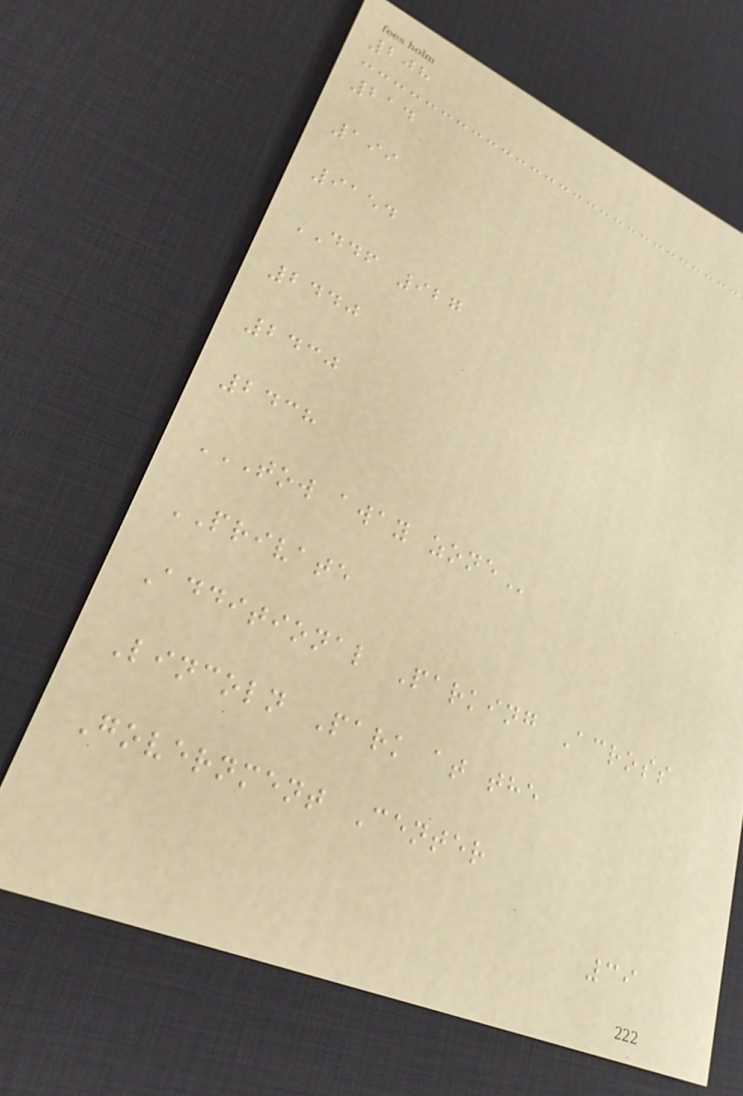208
214
199
9154
DDF 927
2440
2430
2438
TOW AWAY ZONE
PRIVATE
Additional Parking Across
Lincoln Park at the
Government Center
39
